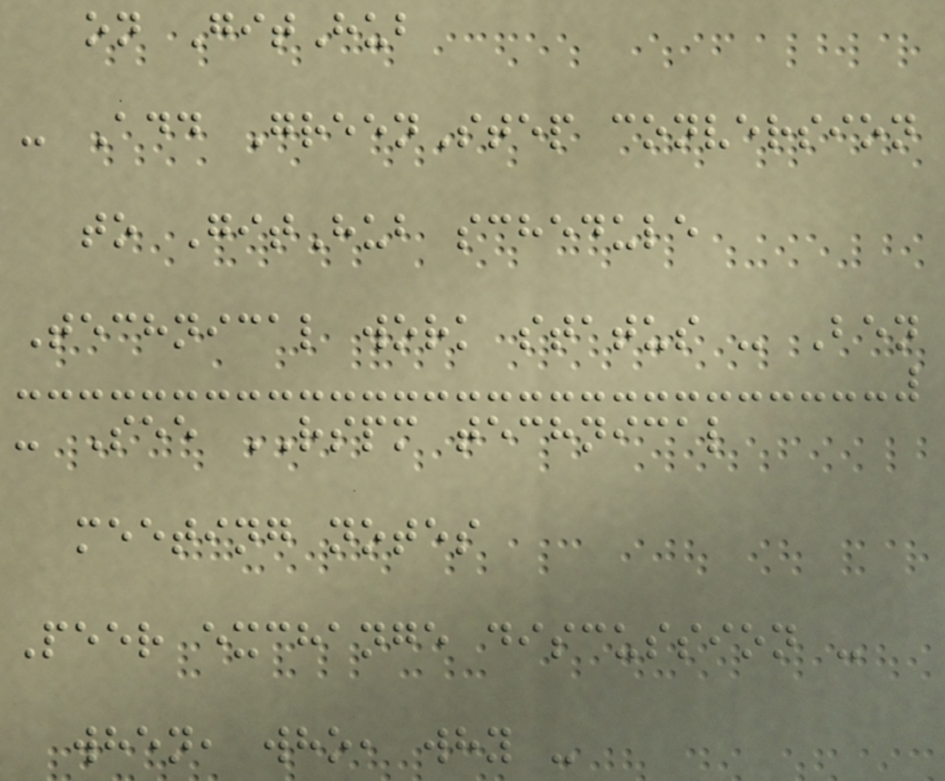on GitHub
- Add GreenStep conversion
to GitHub schedule
Technical work status - Ben
- See RSPM technical
meeting notes
Peer exchange discussion -
when, who, why -
